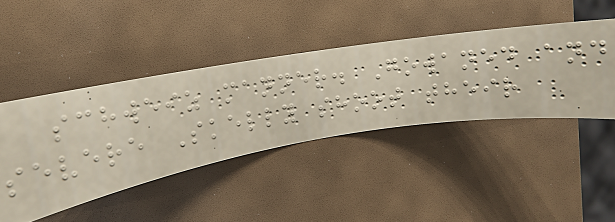schweiz manner. Gowaned and
severe Skelly shoot their
